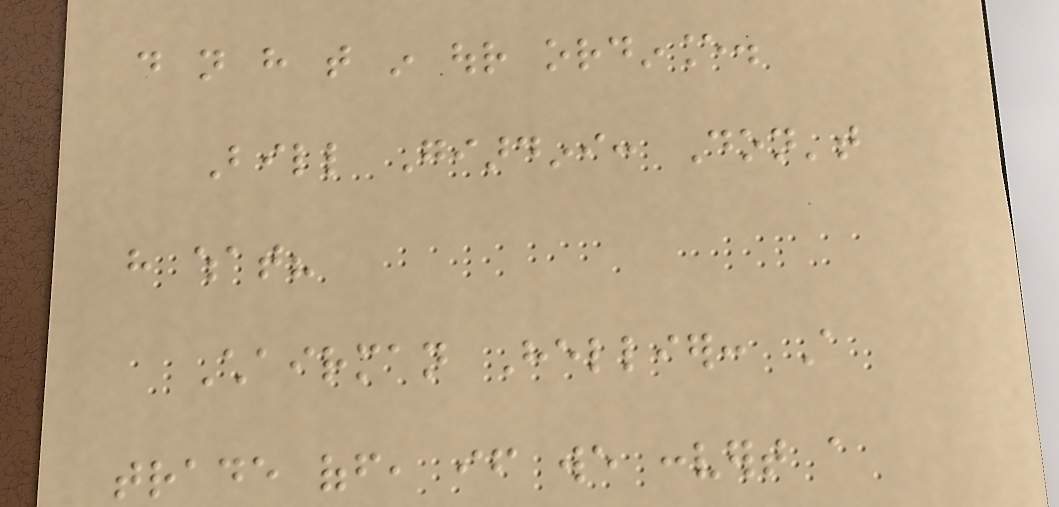do not have that in our ordinance.
Bill Giardini: Don't
have what?
Chairman Hellier: A
trade off, if we convert a
